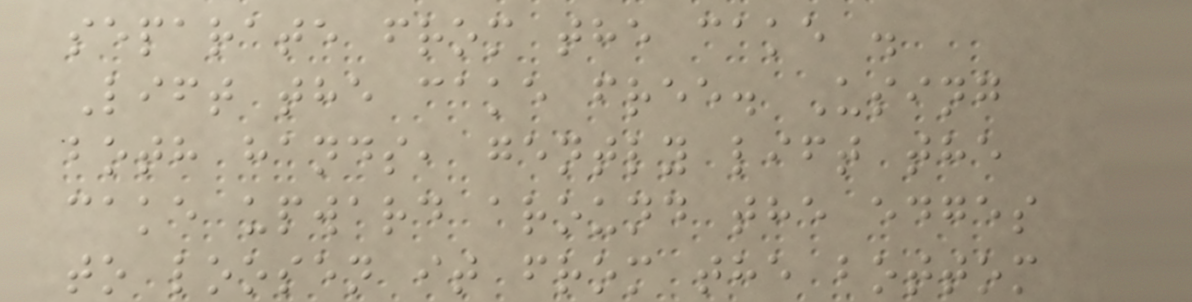separate from the cake .
Lift the cake free. Using
both hands, gently lift the
cake upward around the edges
to loosen it from the bottom
